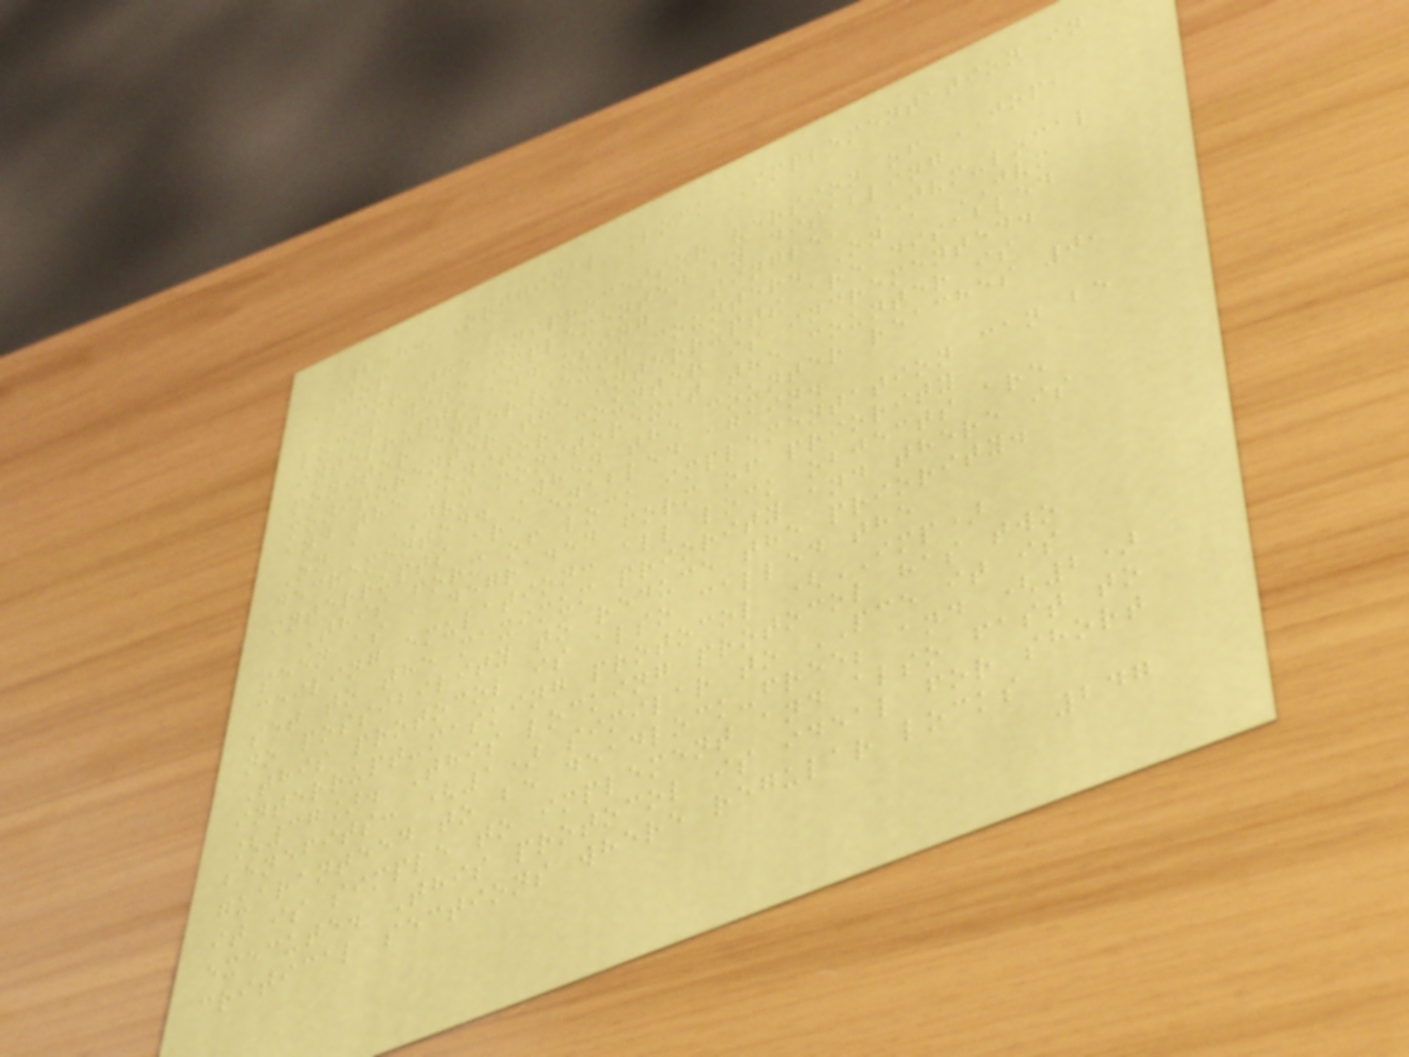2.8. Original Lock Implementation in
JOP
For the uniprocessor version of JOP,
locks were implemented by disabling
interrupts and using a single, JVM-local
monitor enter/exit counter. On a JVM
monitorenter the interrupts are disabled
and the monitor counter is incremented.
On a JVM monitorexit the counter is
decremented. When the counter reaches 0,
interrupts are enabled again.
This form of lock implementation can be
seen as a degraded form of priority
ceiling emulation: all lock objects are
set to the maximum priority and there is
no possibility to reduce the priority.
This protocol is also called the
interrupt-masking protocol (IMP)
[37]. This locking protocol has two
benefits: (1) similar to PCE it is
guaranteed to be deadlock-free; and (2)
it is simple to implement and also fast to
execute. This protocol is ideal for short
critical sections where regular locks
247
